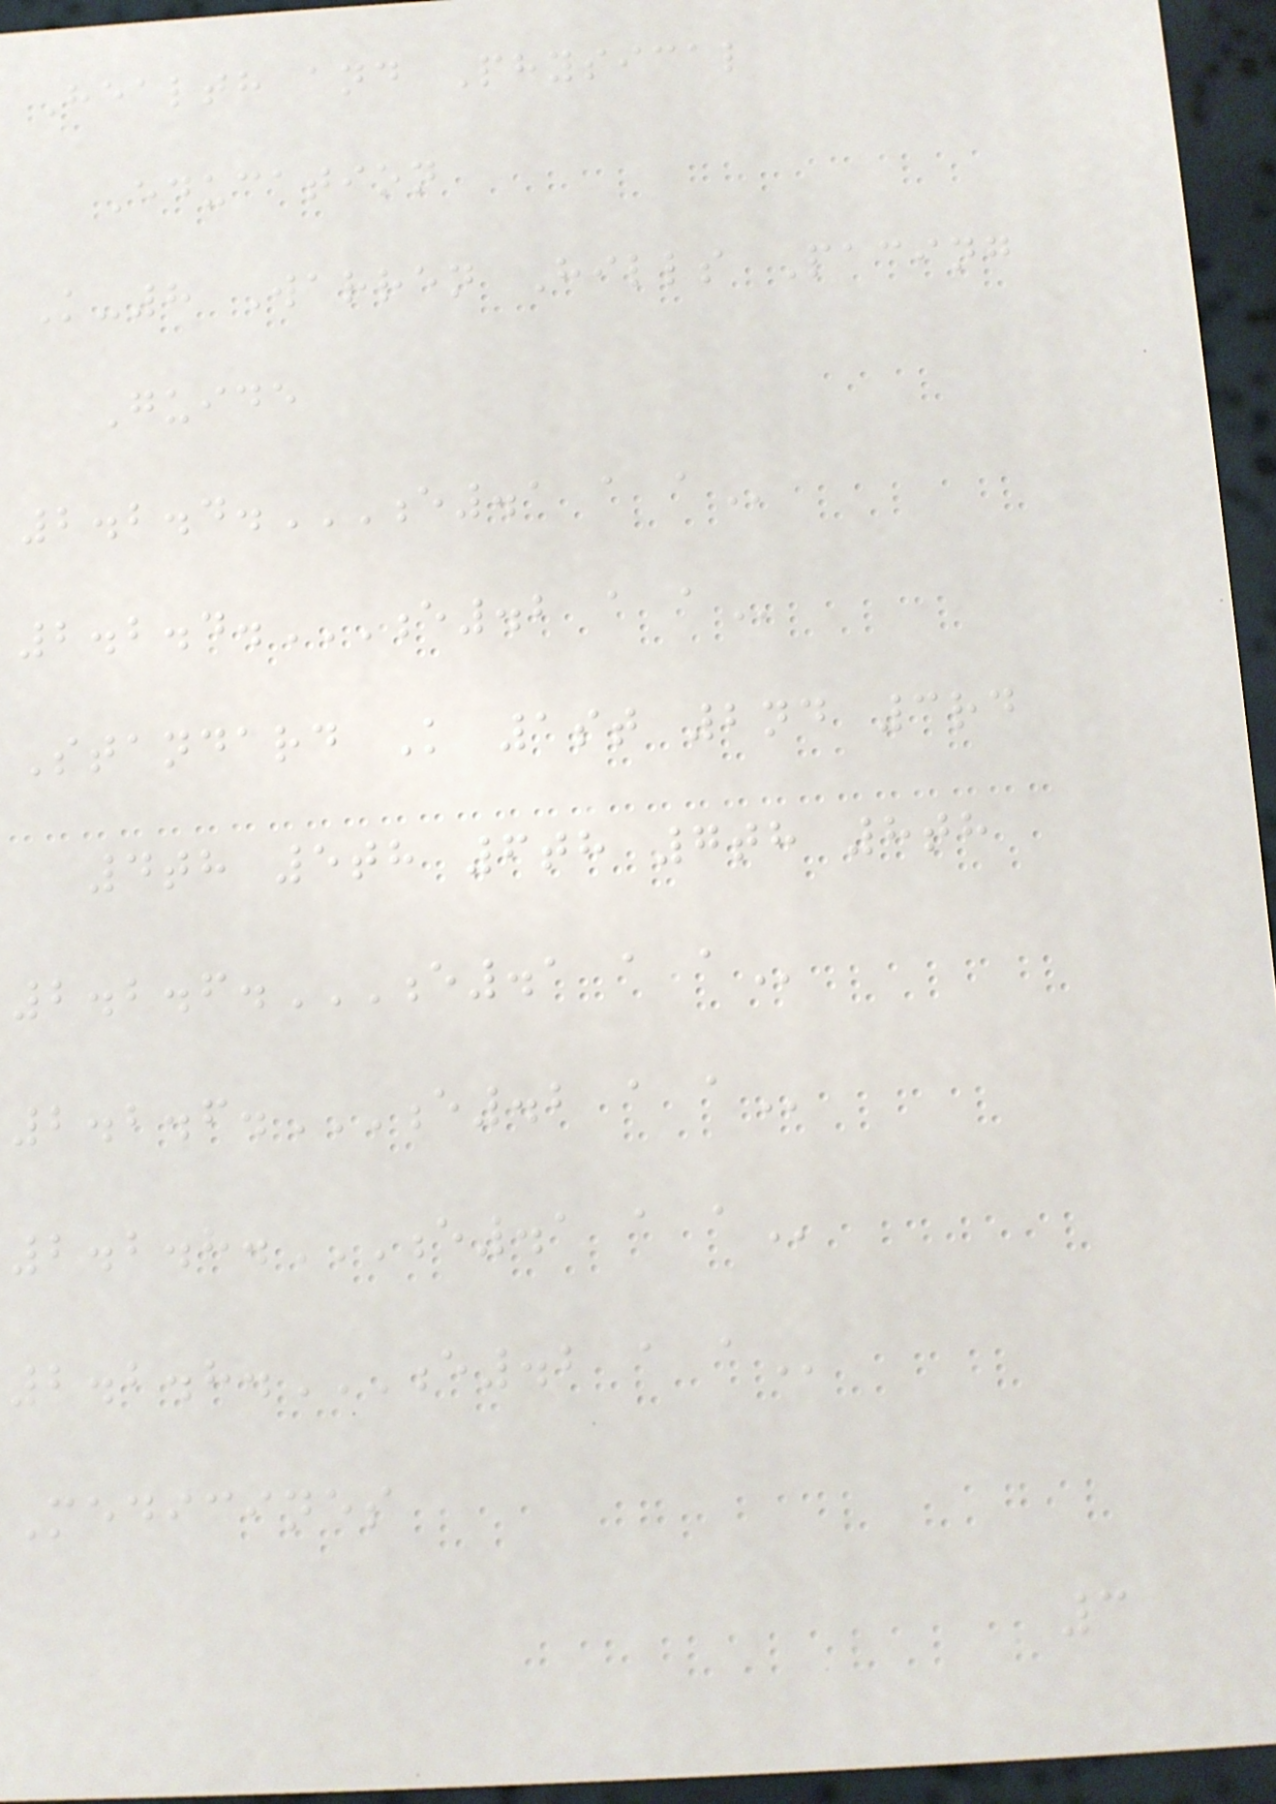Health and Physical
Education
K-8 Warren Hills Pacing
Guide
2.2.4.E.1 A A
2.2.4.E.2 A A
Standard K 1st 2nd 3rd
4th 5th 6th 7th 8th
2.2.6.E.1 A A
2.2.6.E.2 A A
2.2.8.E.1 A A
2.2.8.E.2 A A
Medicines
3
